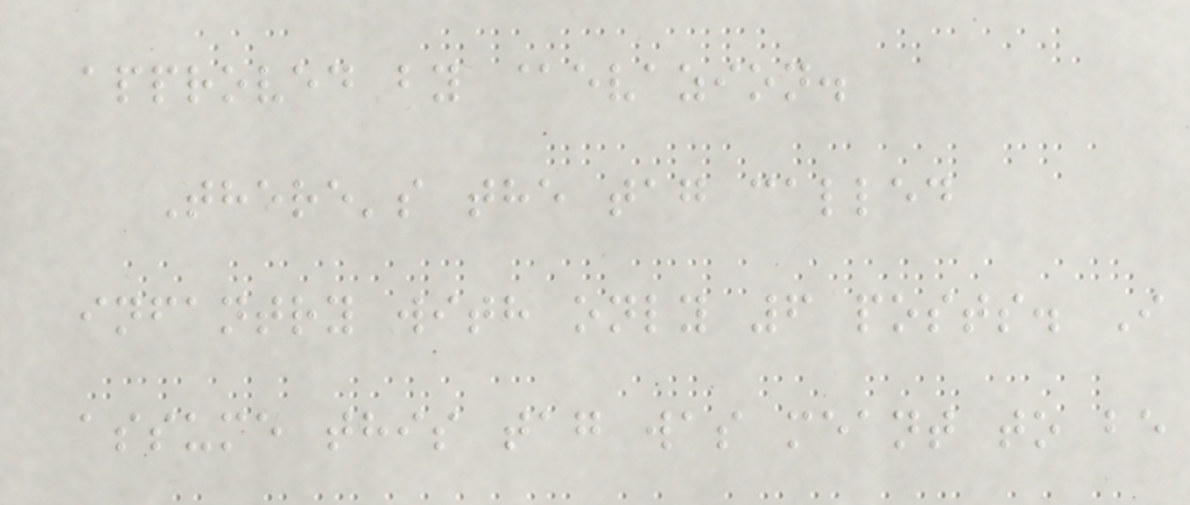approved by @evazion.
There's the tag called
infantry with only 6 posts. I
assume this tag was meant to be
